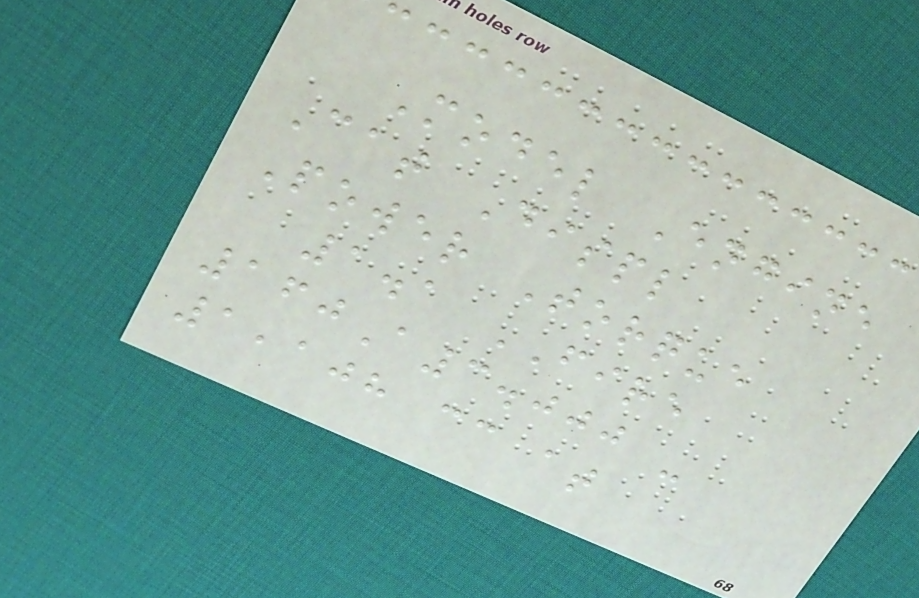Model Engine
Cat Displ
Power Torque
1.1 FIRE
160A3.000 -
1,108 cc at
